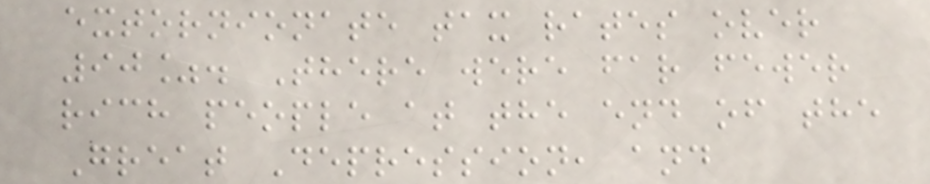extornionate tax rates over
90%. There were far fewer
rich people at the end of the
Great Depression, and
